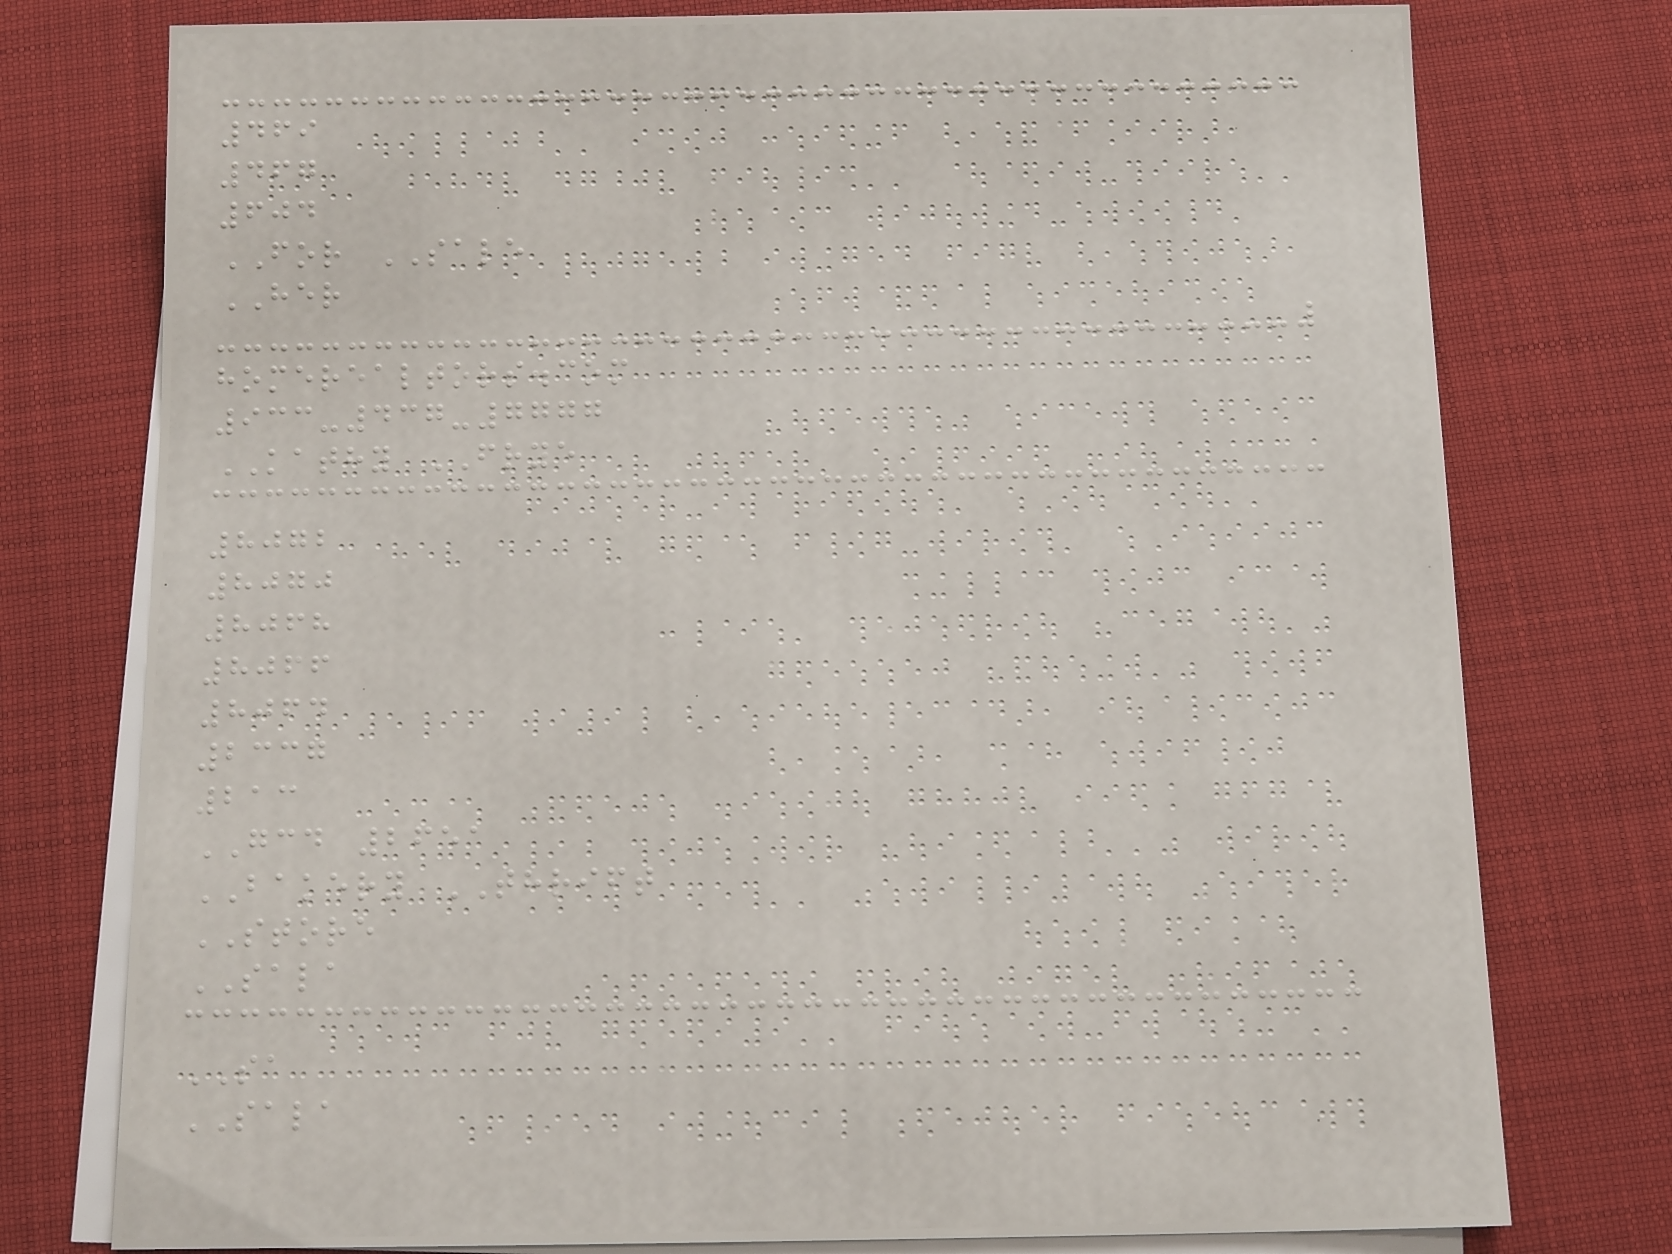469
467
604
FOR SALE
HER
homerealtors.com
933-437-7777
KATHY FRYE
8072
8070
8068
8066
8064
2337
213
GCD 2651
BAKERY THRIFT
STORE
SALA
SA
SALA
